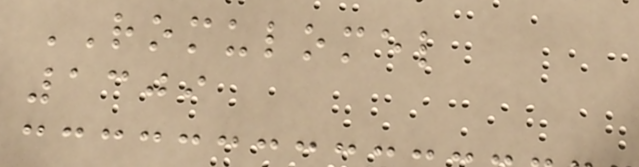ROMULOMEL
1309
